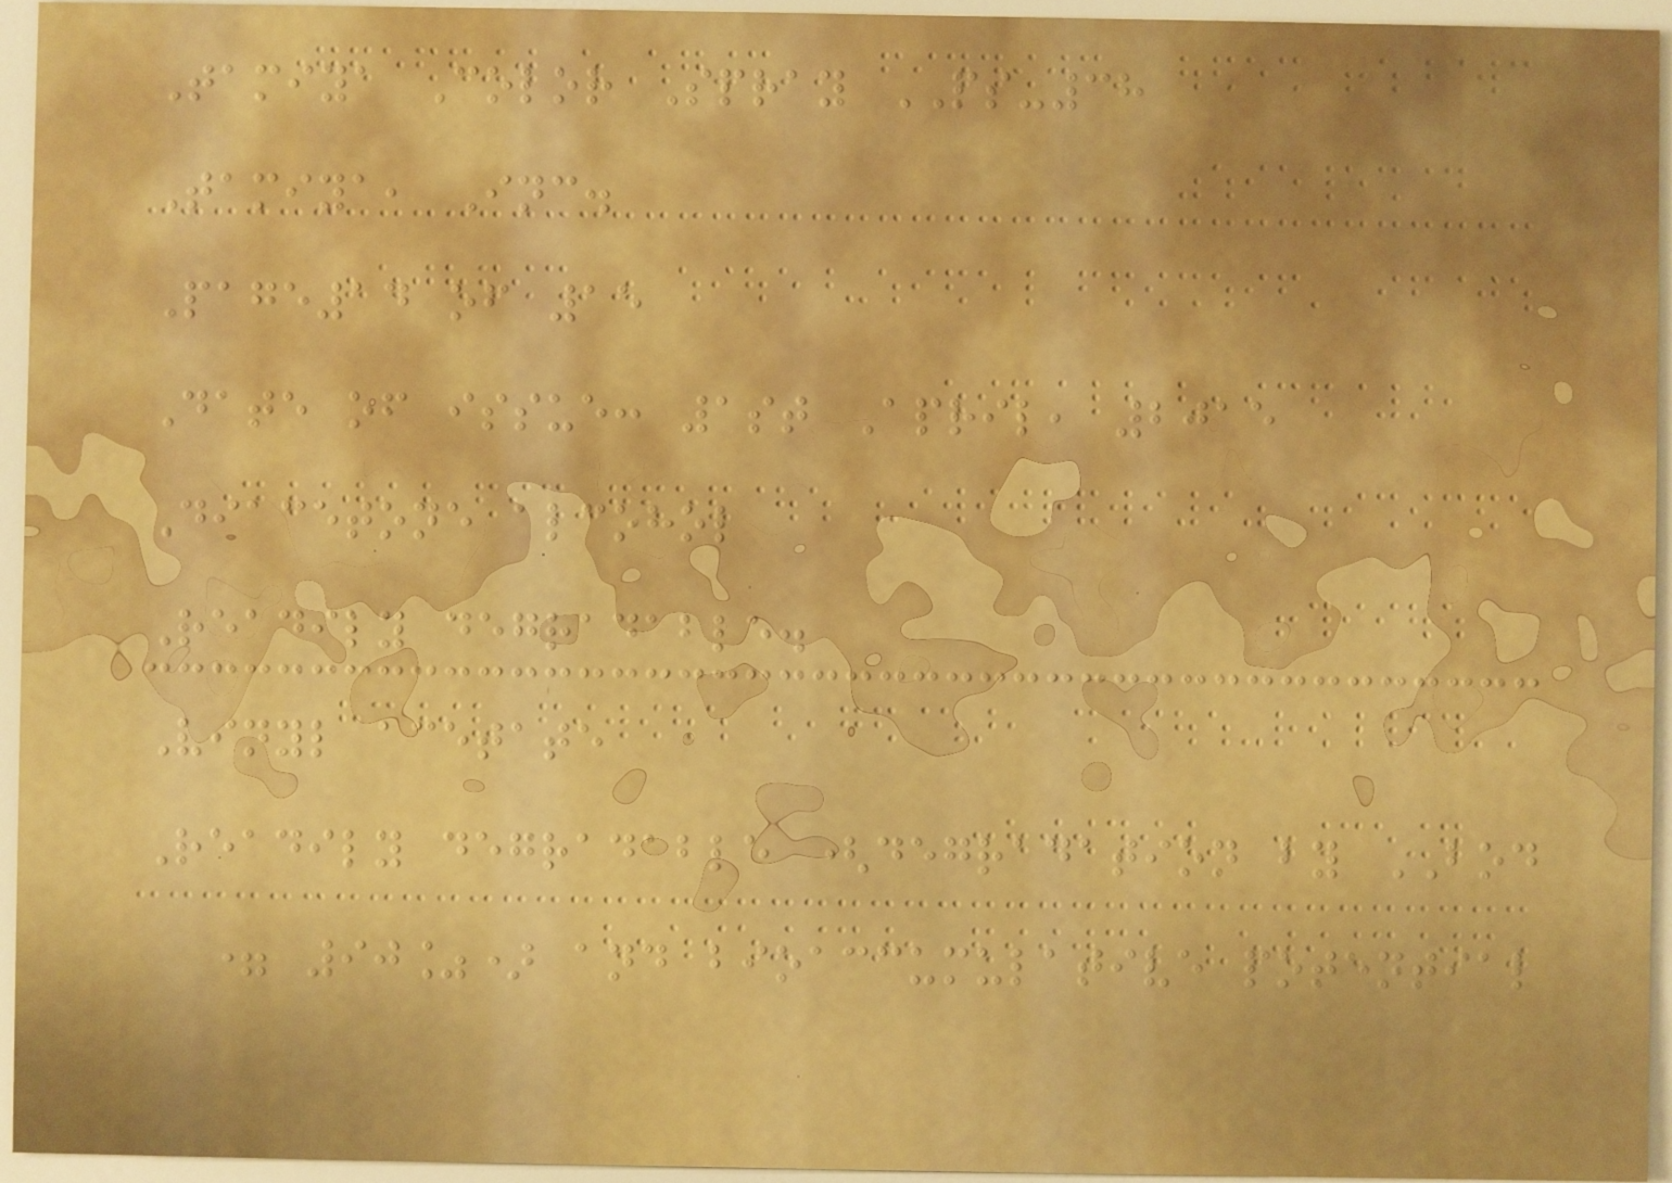Tamiya Color Spray PS-38
Tamiya, Inc.
Page14 of 15
Date of issue: 1st April, 2015
Diacetone alcohol
Readily degradable.
Vinyl acetate
Readily degradable (degradation by BOD
= 90%) and bioaccumulative potential
